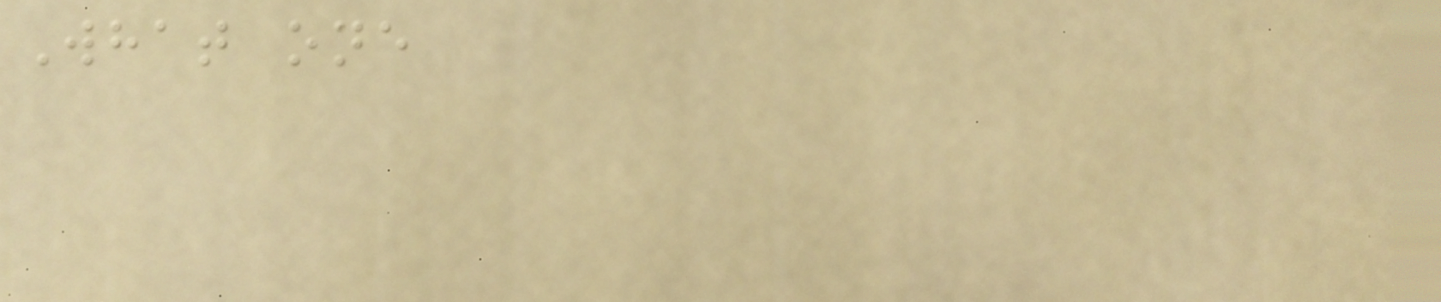What one
